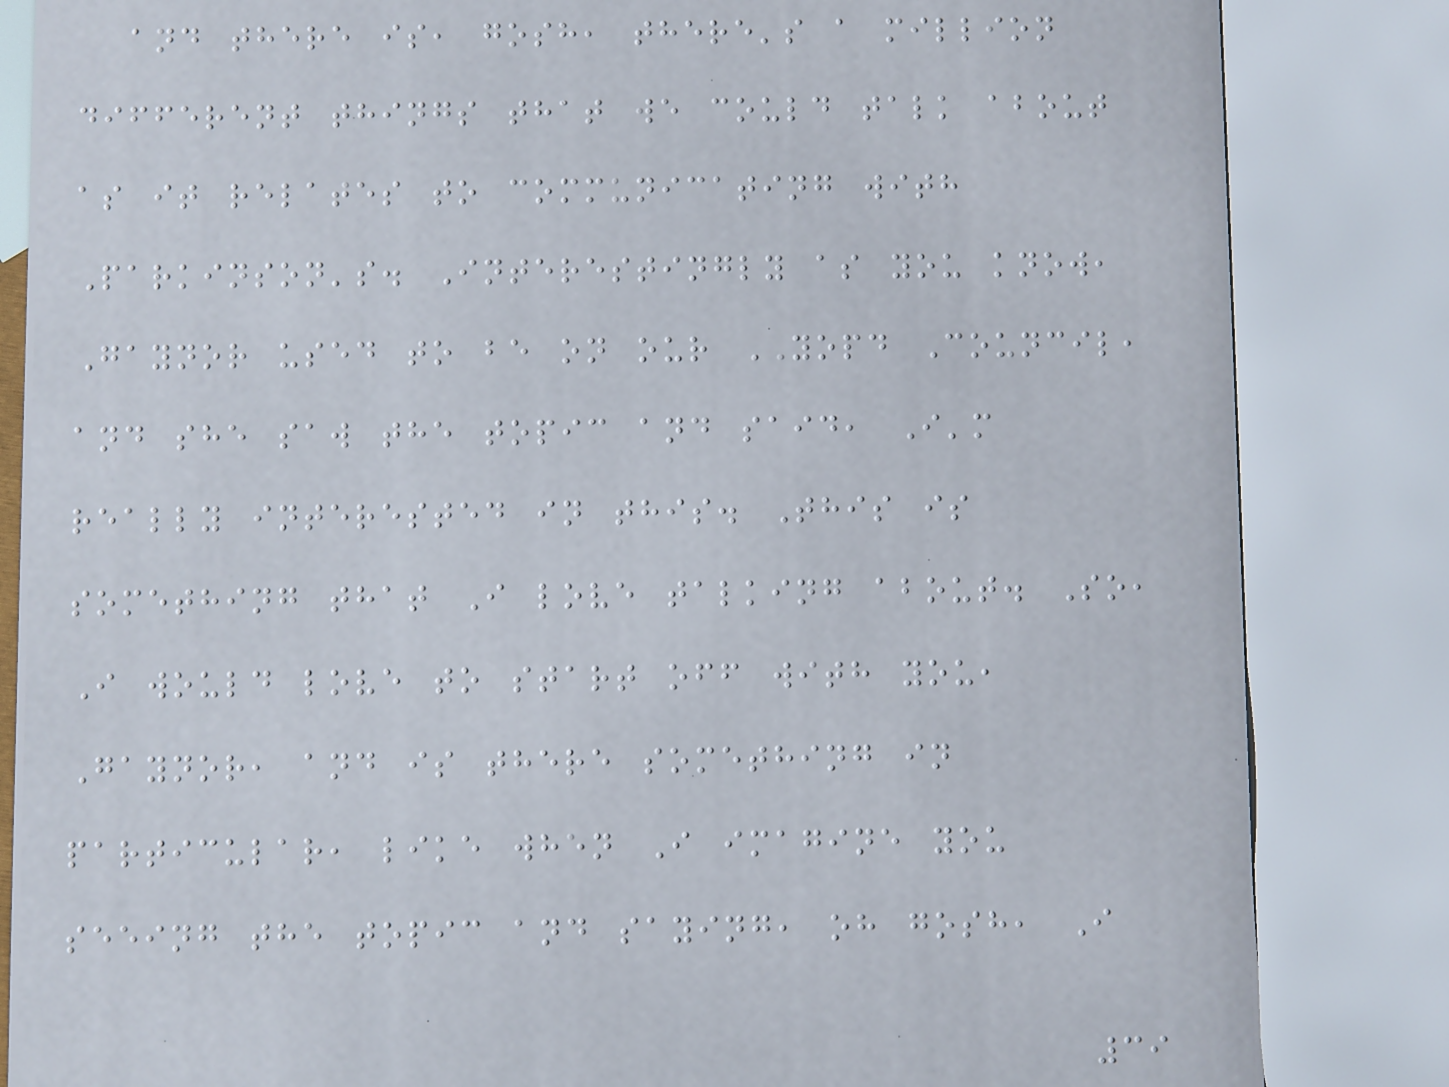and there is, gosh, there's a million
different things that we could talk about
as it relates to communicating with
Parkinson's. Interestingly as you know,
Gaynor used to be on our YOPD Council,
and she saw the topic and said, I'm
really interested in this. This is
something that I love talking about. So,
I would love to start off with you,
Gaynor, and is there something in
particular, like when I imagine you
seeing the topic and saying, oh gosh, I
39
